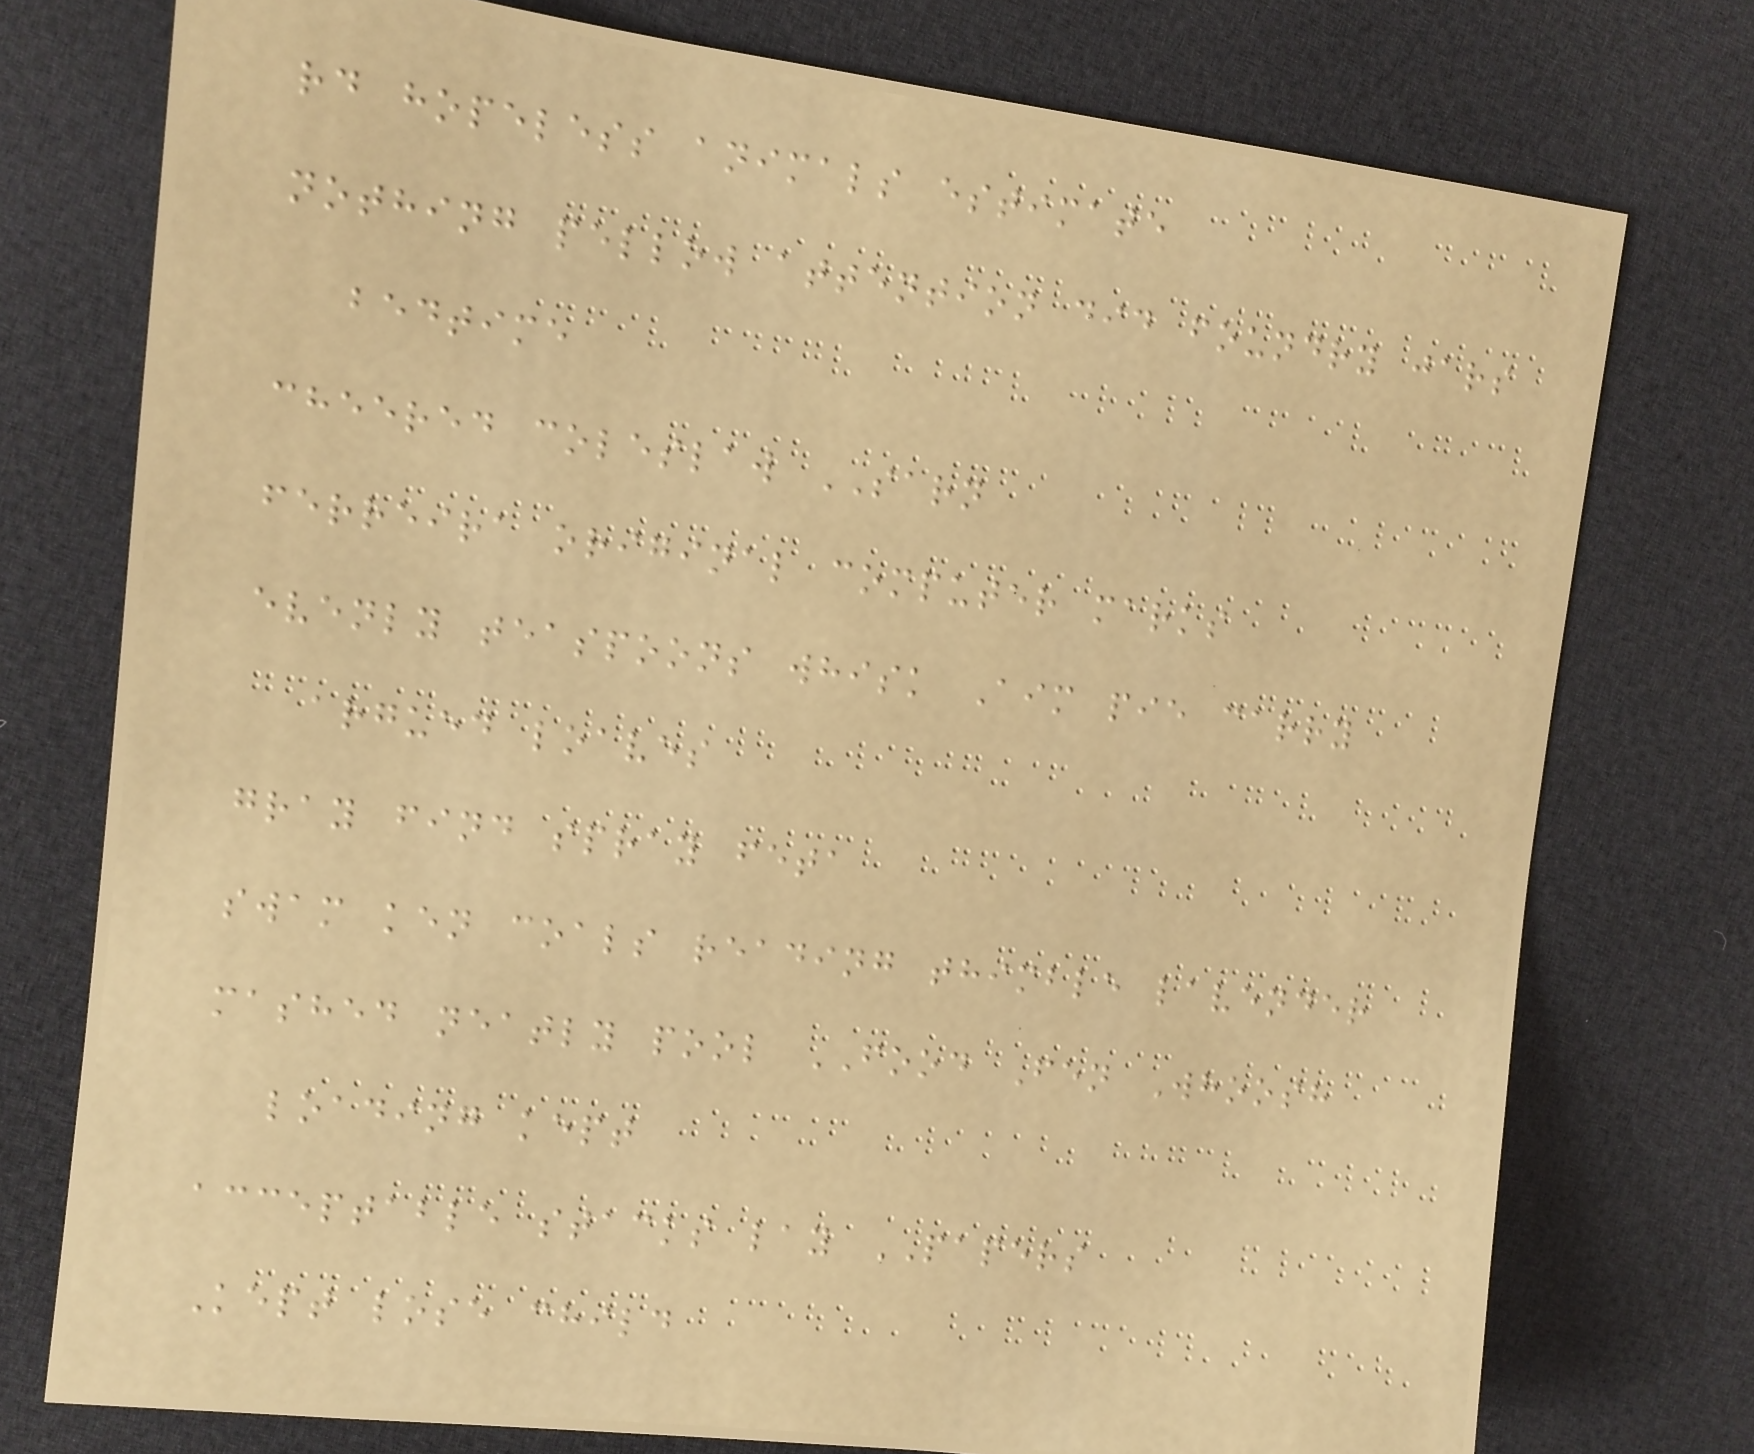rd hopeless animals estimate
nothing pellow attention did foundry jars
bedtime
cheered coleslaw SARN
ferreira original computer marks
evenly teaspoons whisk Aim pie carry
argued loaves
gray find spray feta
swam ken coals reading thimble lavender
mashed neatly pool FOOD Fen Whoosh
loading kept
acceptable stacks lay PAPERS
Kept lose child
